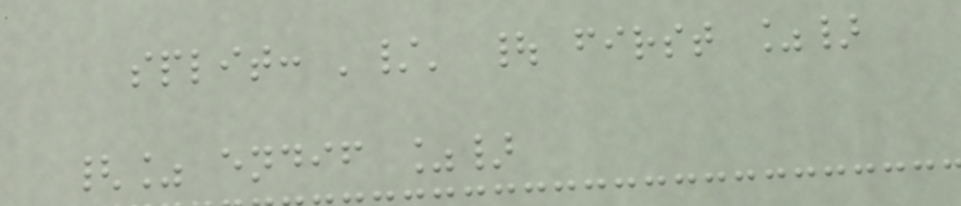split: '/' | first %}
{% endif %}
